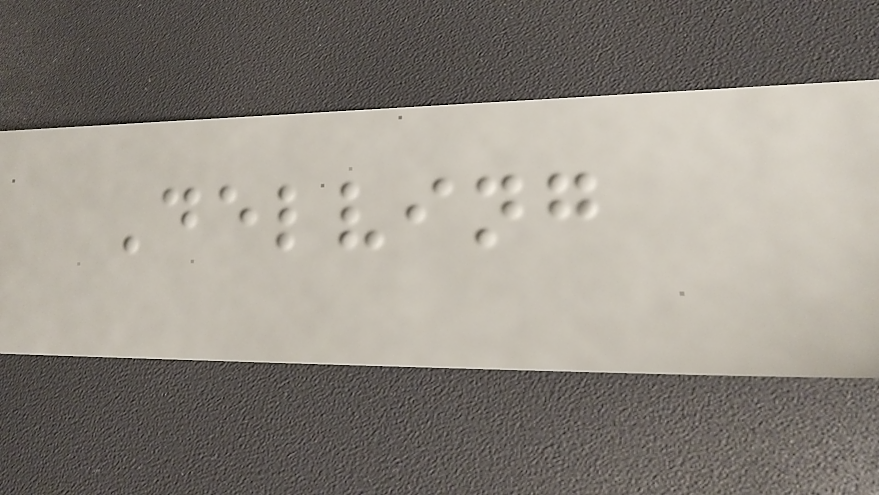Delving
